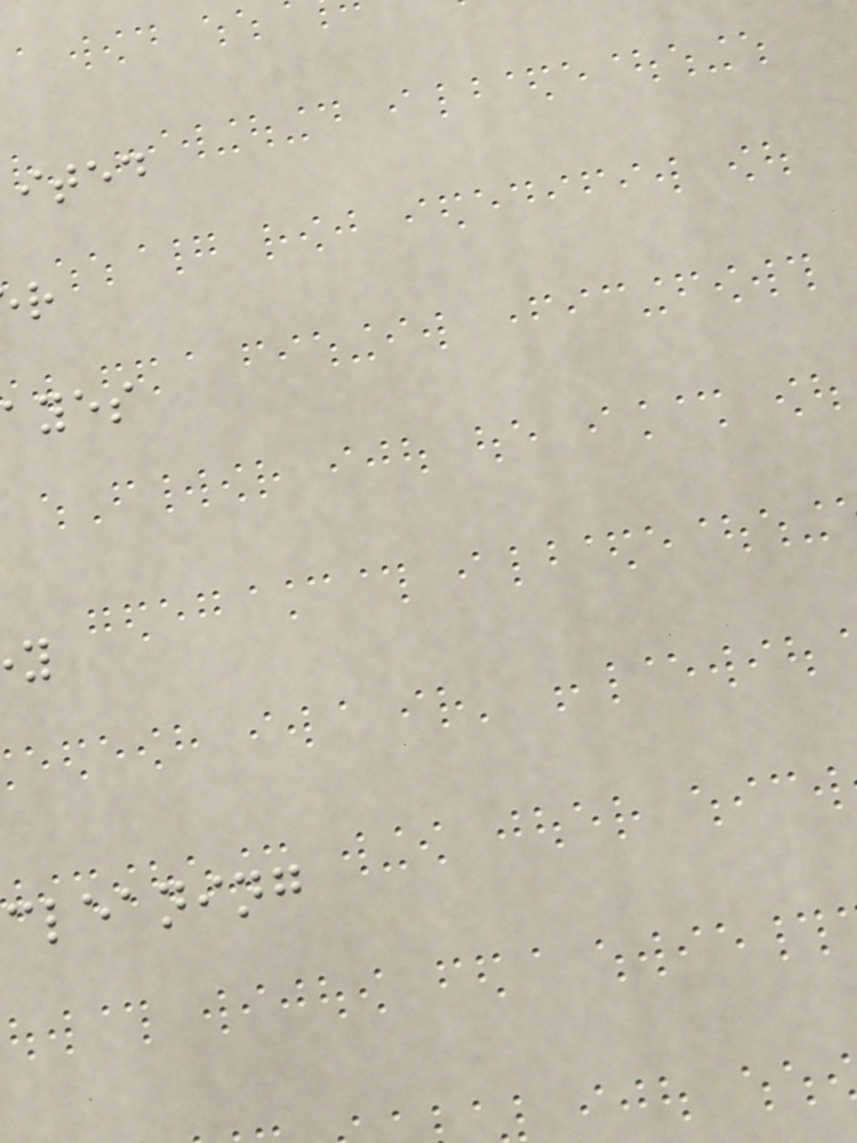ited
ayes
cleaning
